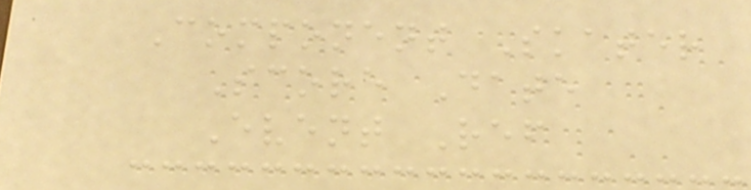Component Skater
Score Date
Event Ref
